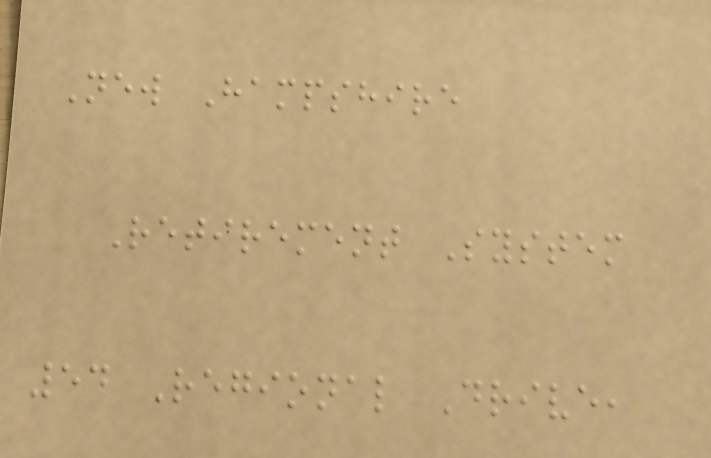New Hampshire
Retirement System
54 Regional Drive,
